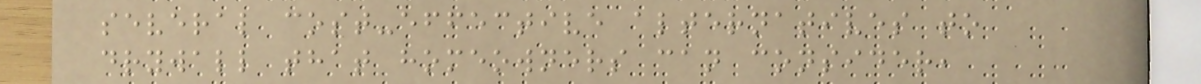several cost-effective alternatives to
drywall that homeowners can consider,
